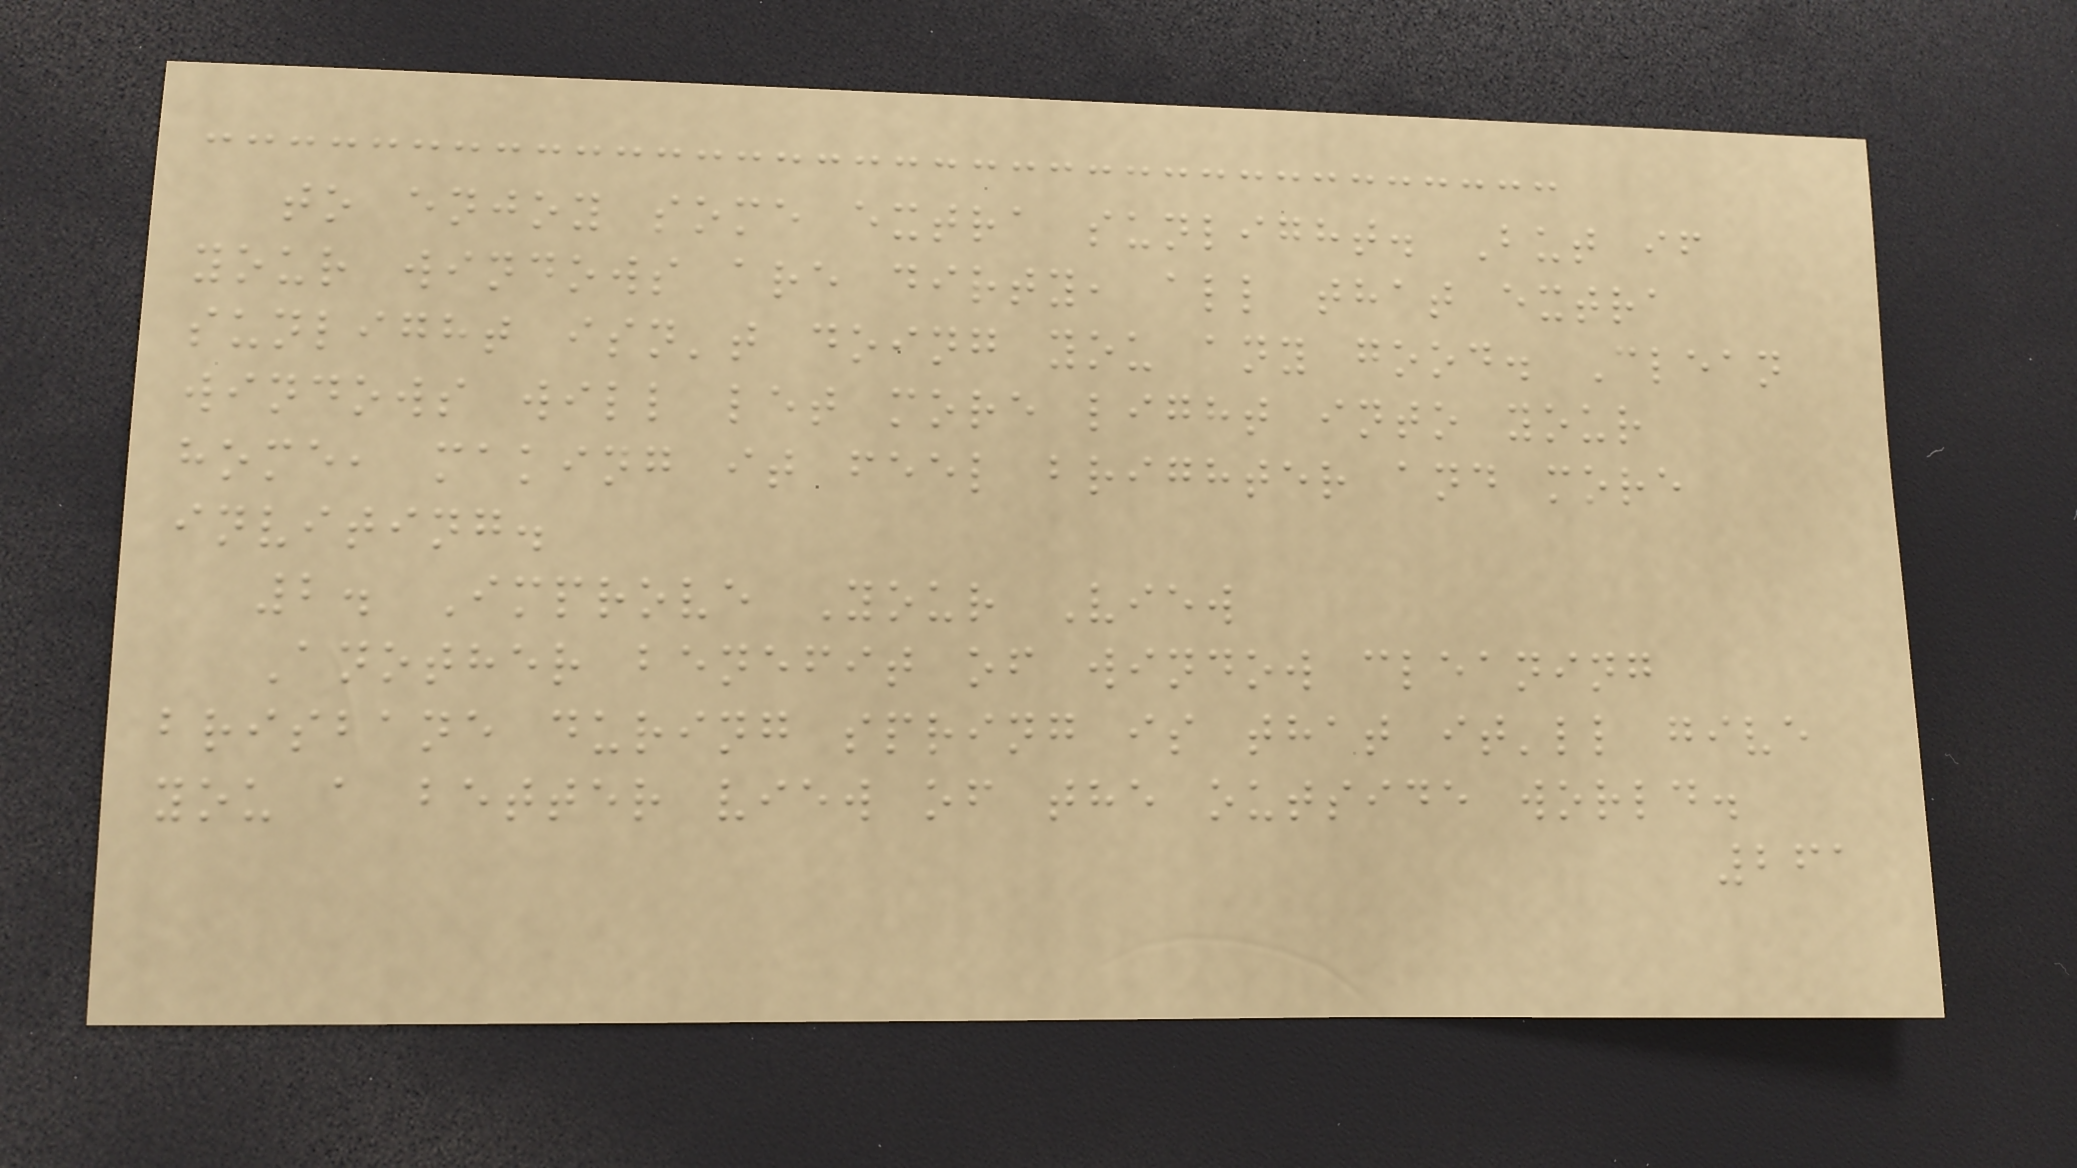to enjoy some extra sunlight. But if
your windows are dirty, all that extra
sunlight isn't doing you any good. Clean
windows will let more light into your
home, making it feel brighter and more
inviting.
2. Improve Your View
Another benefit of window cleaning
brisbane during spring is that it'll give
you a better view of the outside world.
261
